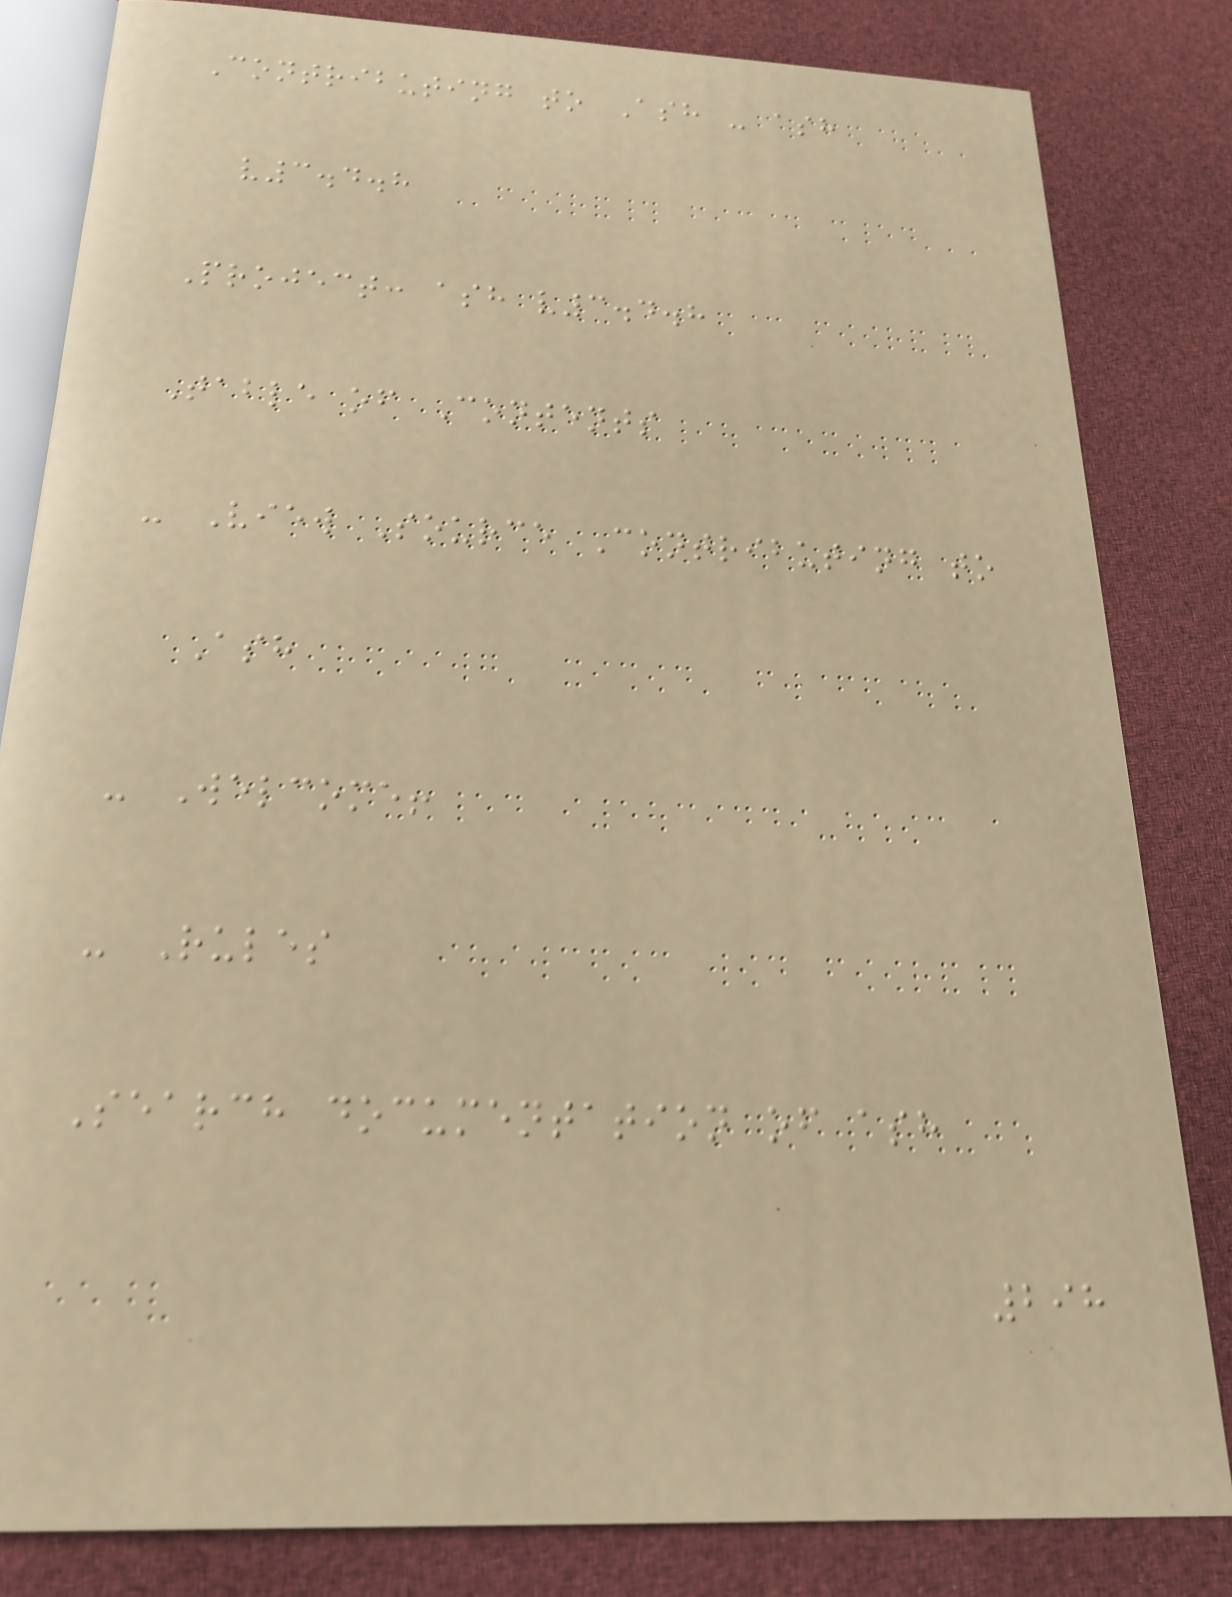Contributing to Ash - ash
v3.4.8
Project: ash v3.4.8
Table of Contents
- View Source Contributing to
Ash
- Welcome!
- Rules
Search documentation of ash
298
